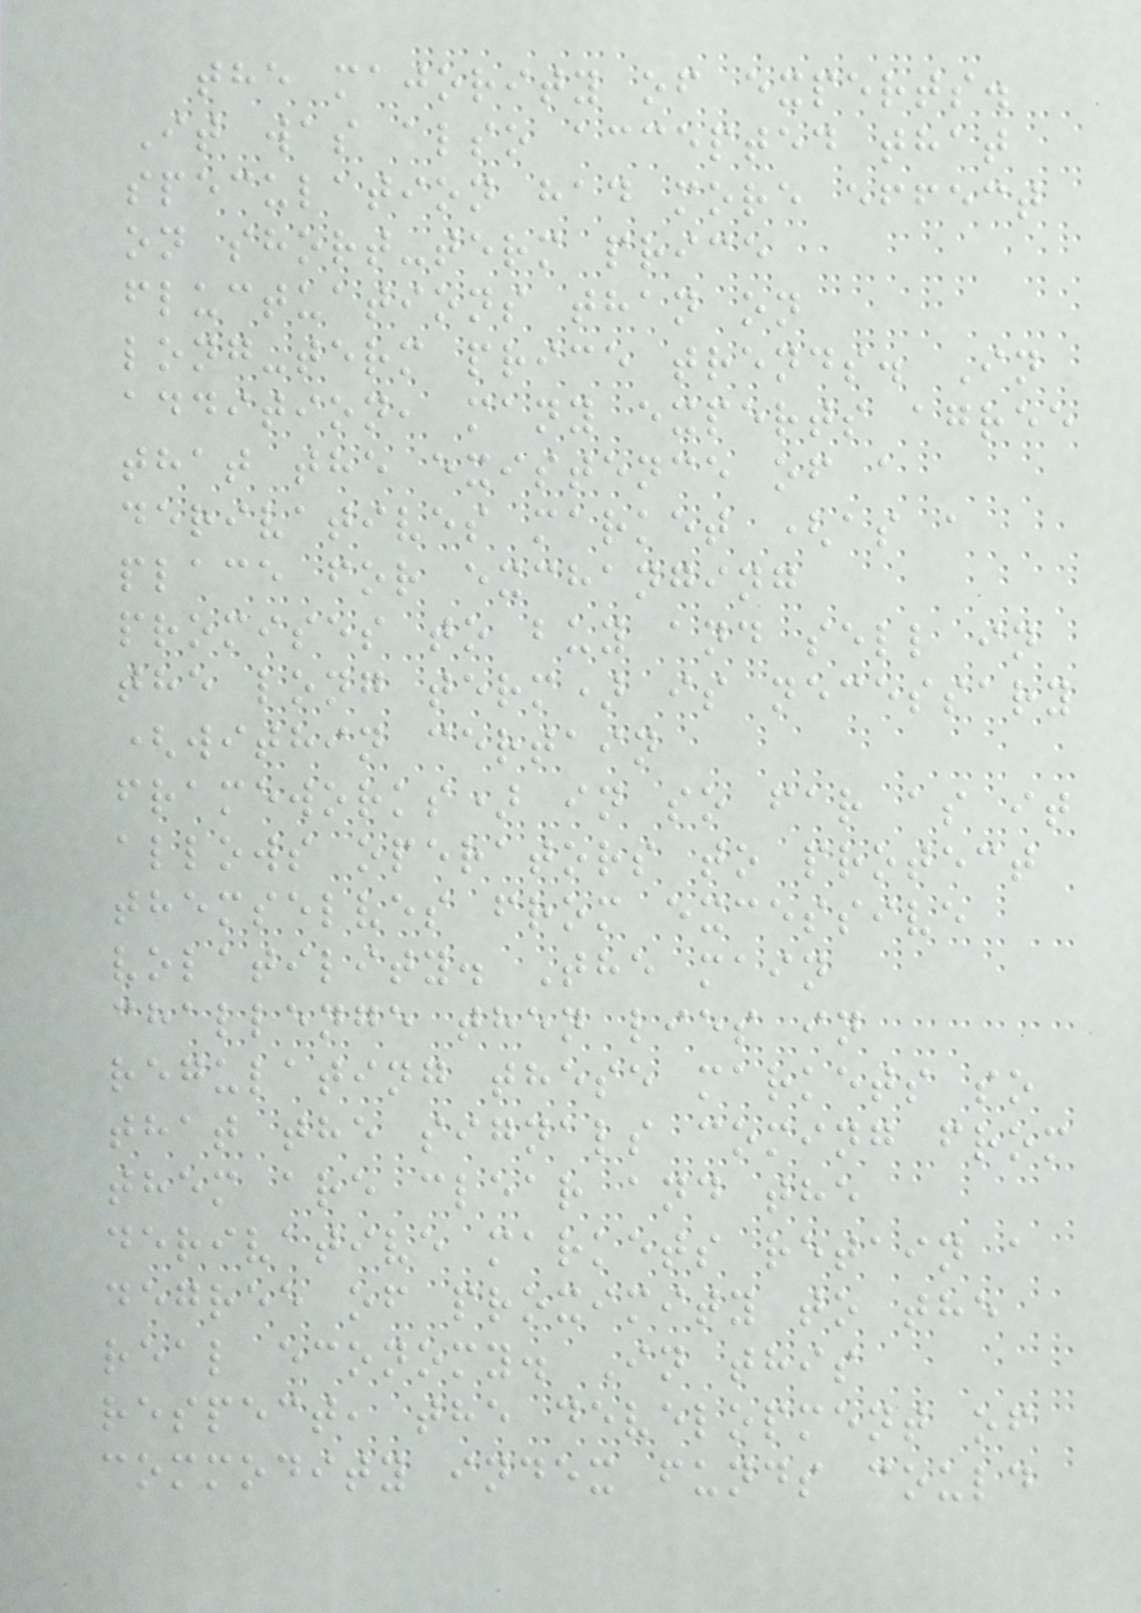the majority of experts.
It was also accepted that
speculation had more effect
on short-term price
fluctuations than on
long-term price trends. In
addition, many experts agree
that the existence of a
derivatives market (as a
place for exchanging
promises to buy and sell in
the long term) is necessary
(within certain
frameworks) in so far as it
allows operators to protect
themselves from excessive
volatility. The main
challenge then lies in
regulating these markets so
that the signals coming from
them are clear and the
derivative markets retain a
degree of proximity to the
real economy. In this
respect, the development of
commodity index funds could
